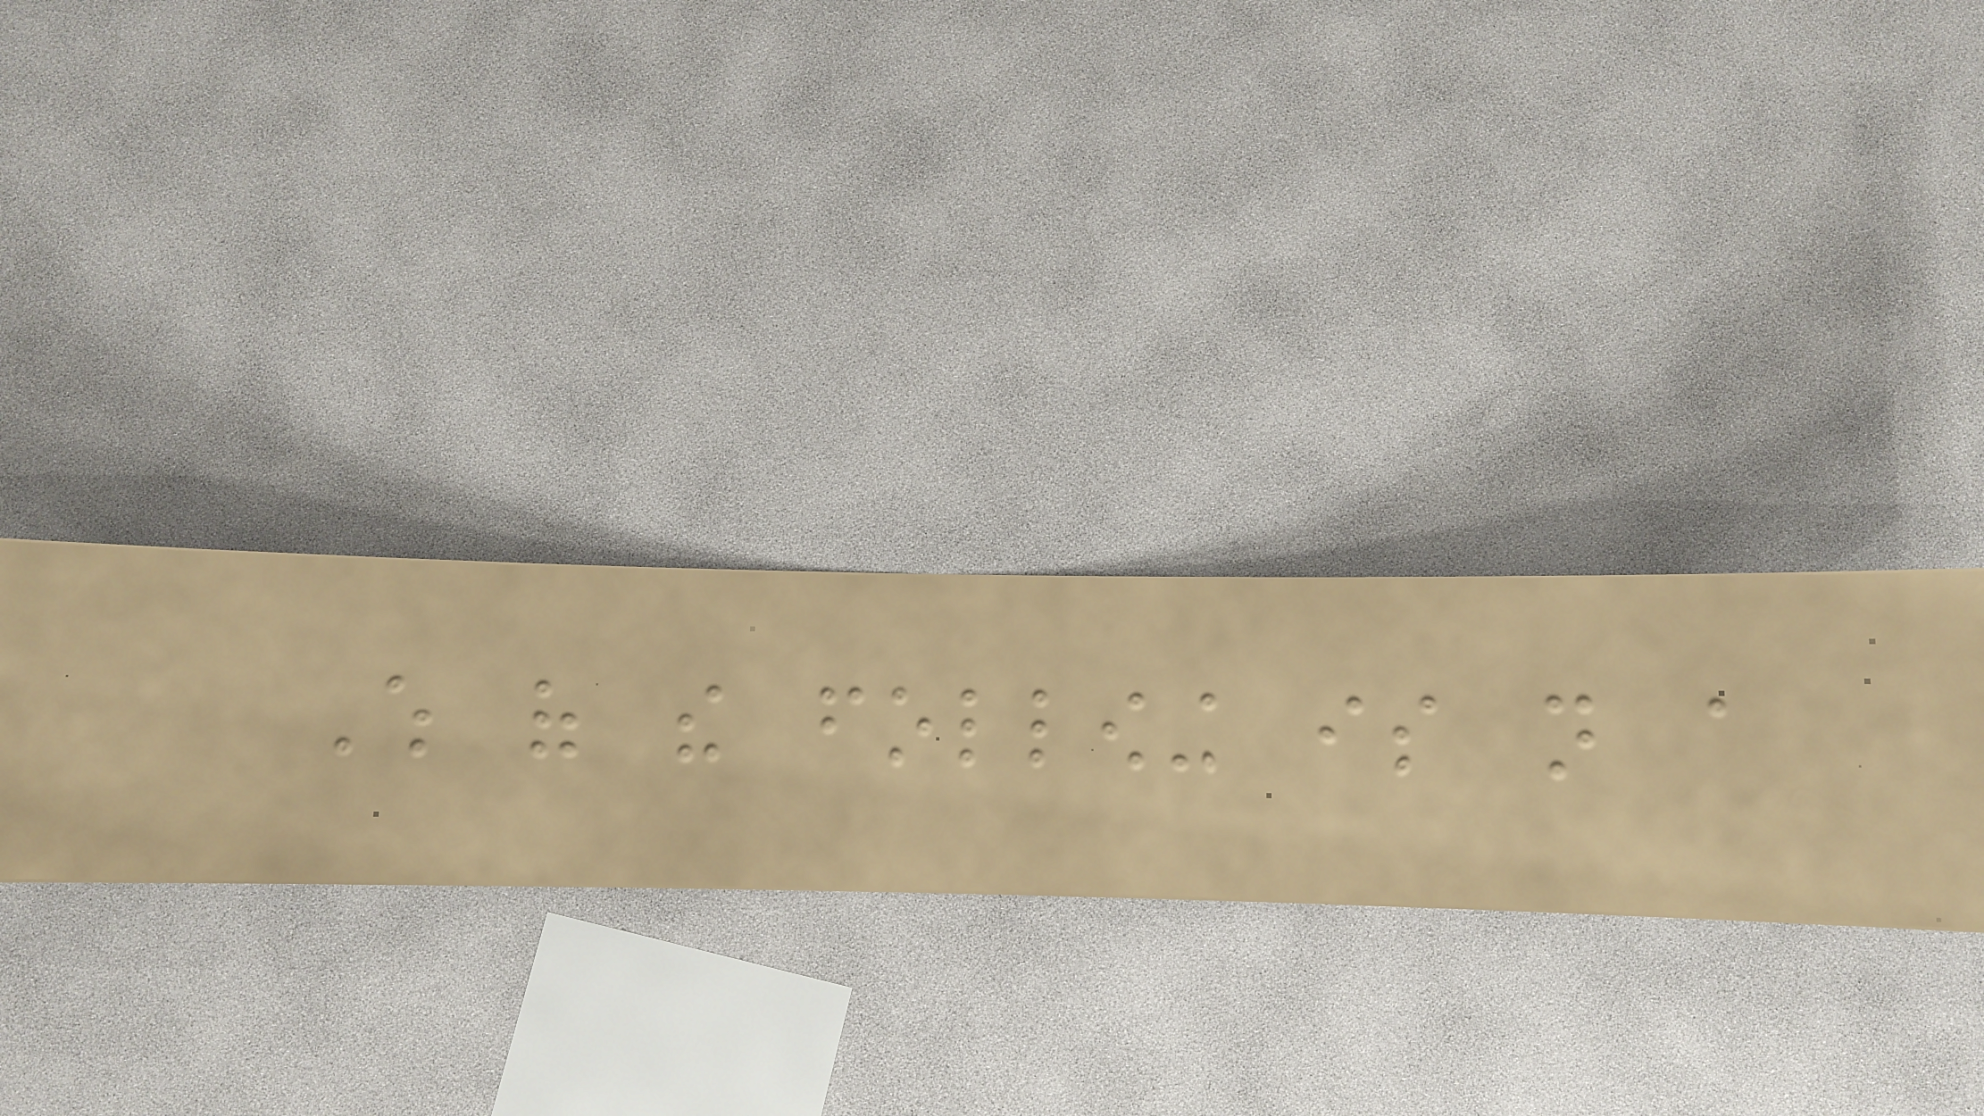Which of the following is not a
